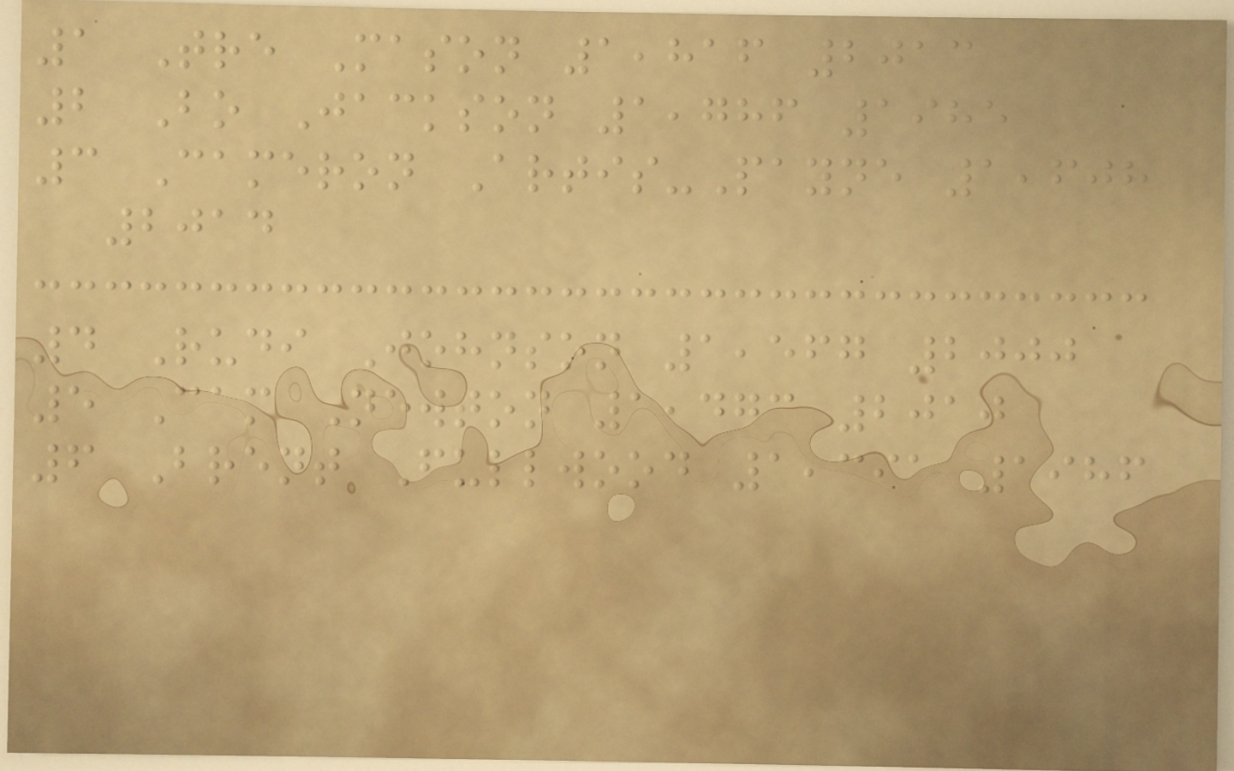1 Tre Mason 1,816 2013
2 Bo Jackson 1,786 1985
3 Cameron Artis-Payne 1,608
2014
4 Rudi Johnson 1,567 2000
5 Cam Newton 1,473 2010
6 Brent Fullwood 1,391 1986
